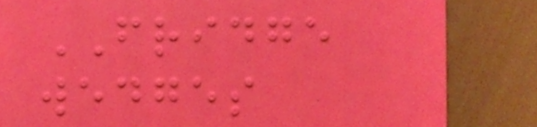FRIDGE
wedges
